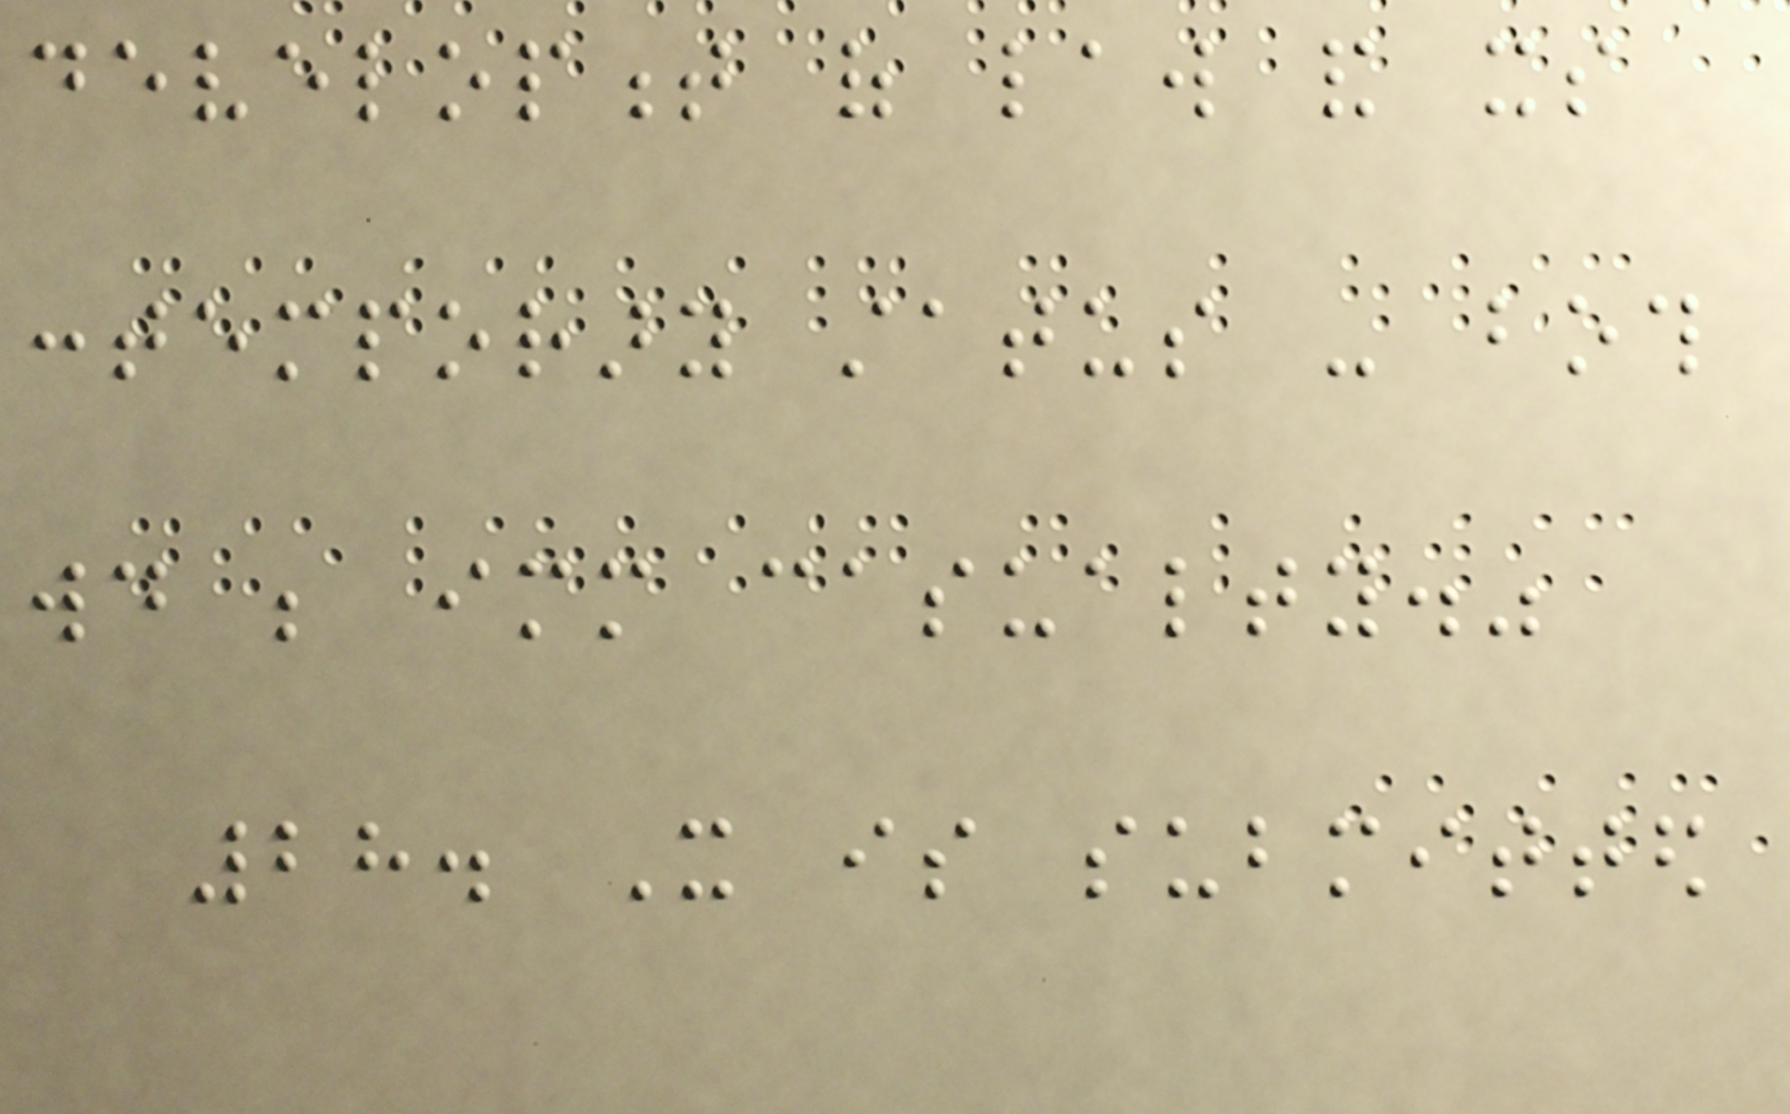development of law and its
contemporary status - both
would be immediate casualty."
28. It is submitted
